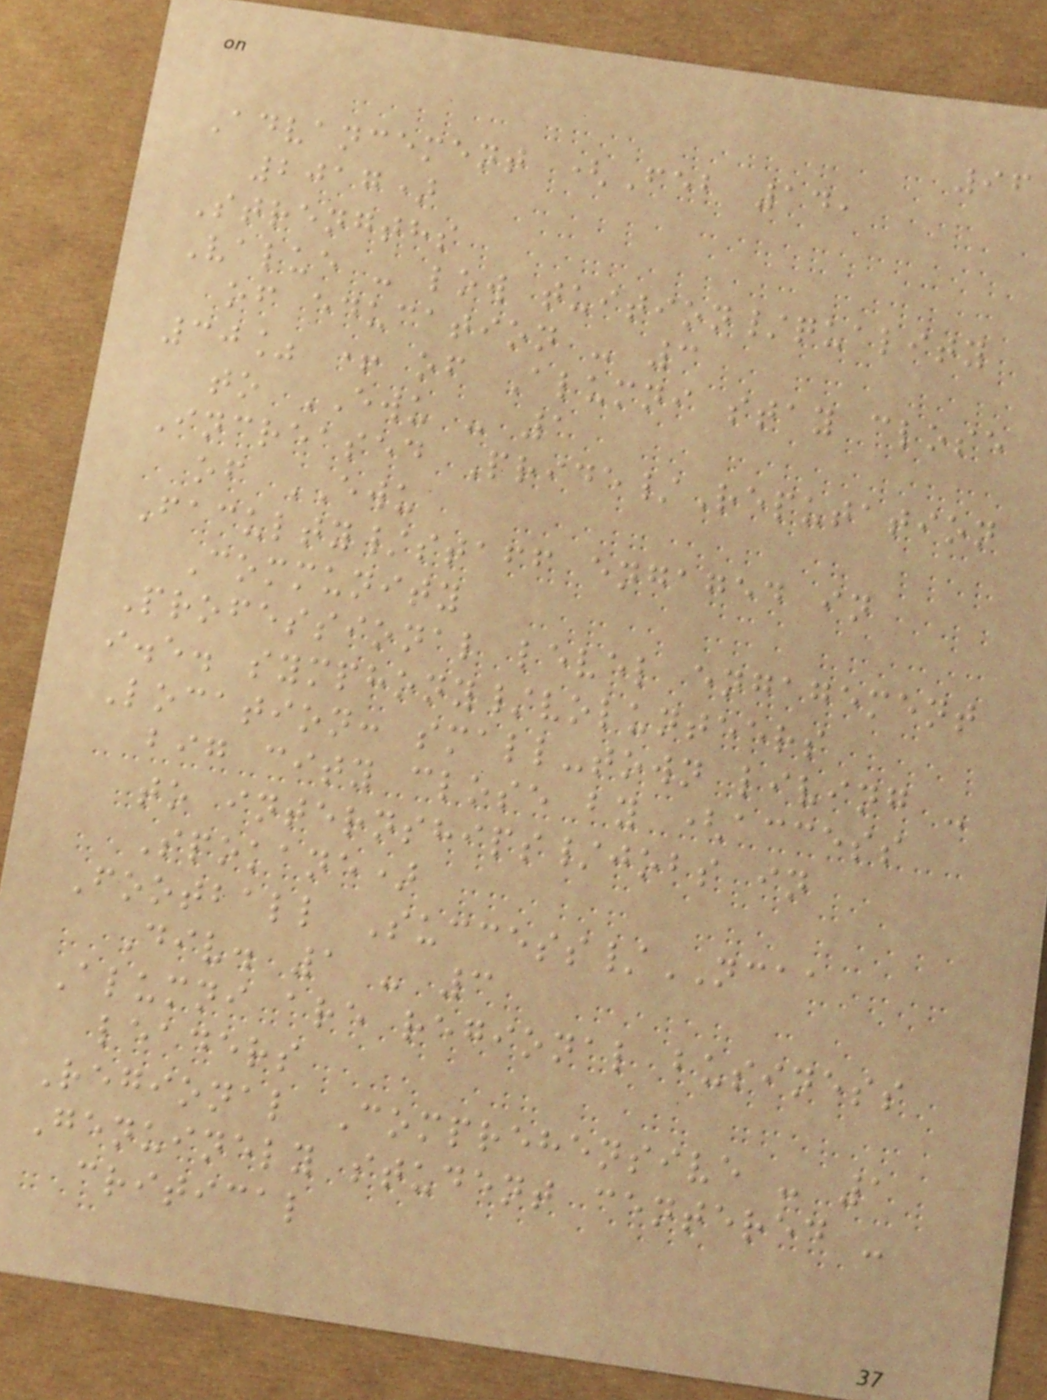96
Advancement (Feb 14,
2017)
Strengths
Value - low tuition/quality
of education - 3
30% + of Alumni stay close
to EWU - 1
Increased Pride/Reputation
of EWU
Faculty/staff engaged in
Community
Professional level engagement
i.e. symphony/volunteers
Location: small-town living -
big city close by (access
to internships/jobs in
Spokane)
Football Success/NCAA
Div. 1 - 3
Alumni are regional business
leaders
Regional Comprehensive - 1
Genuinely student centered -
critical
